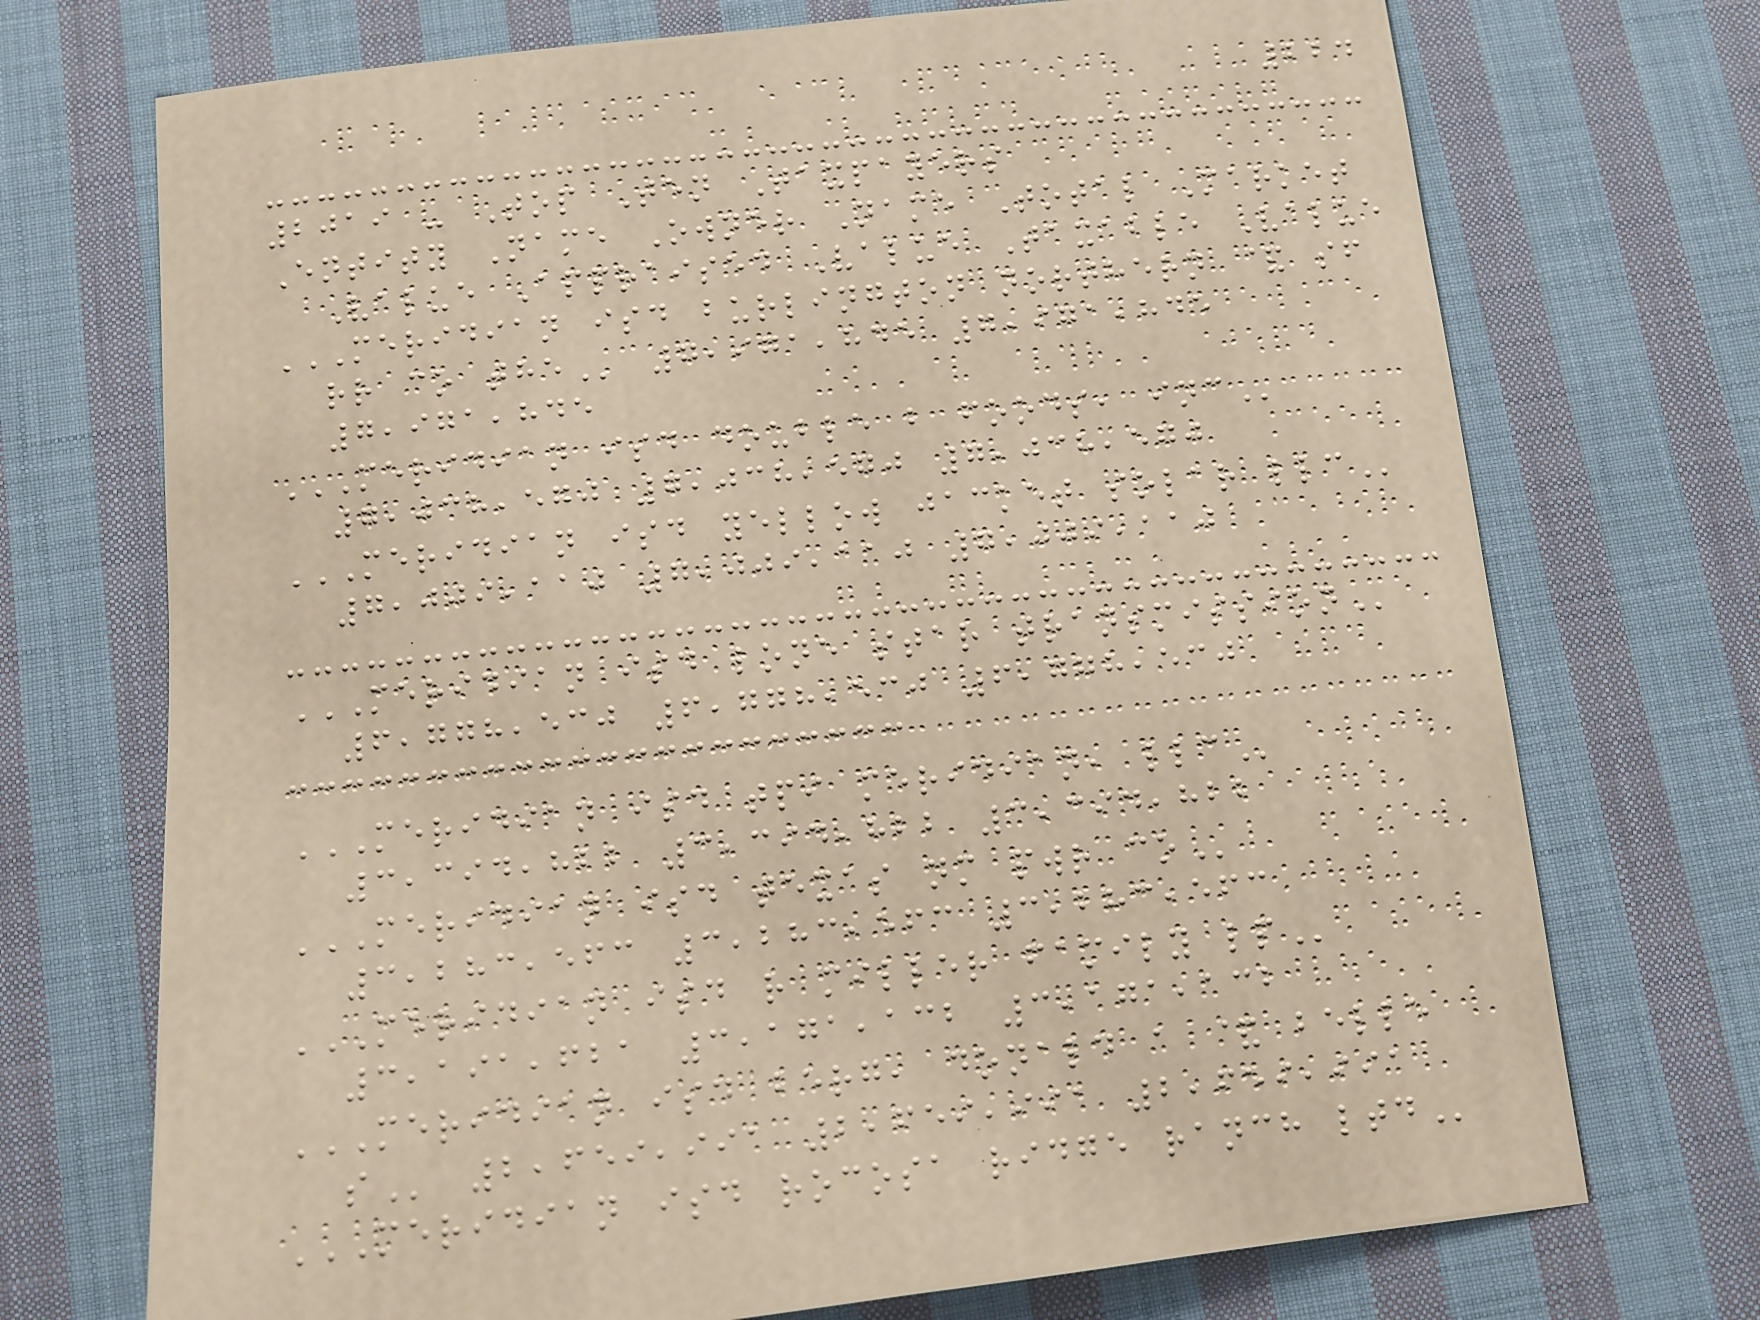224
2019 - Top Ten Taxpayers
Entity Name Owner Name Total Market
Value Appraised Value Taxable Value
MERIDIAN ISD BURLINGTON NORTHERN & SF
RR CO THE 7,971,845 7,971,845
7,971,845
MERIDIAN ISD DOUBLE B FOODS, INC
7,038,570 7,038,570 7,038,570
MERIDIAN ISD YELLOW JACKET SOLAR LLC
7,009,110 7,009,110 7,009,110
MERIDIAN ISD LONE STAR TRANSMISSION
6,778,530 6,778,530 6,778,530
MERIDIAN ISD TPI MERIDIAN, LLC
3,394,822 3,394,822 3,394,822
MERIDIAN ISD TEXAS NM PWR CO
3,283,563 3,283,563 3,283,563
MERIDIAN ISD R MILLER FAMILY LP
3,191,621 3,171,132 3,171,132
MERIDIAN ISD BERG, DONALD A & BELLE
S 2,659,991 2,659,991 2,659,991
MERIDIAN ISD ROCOSA RIDGE RANCH LTD
